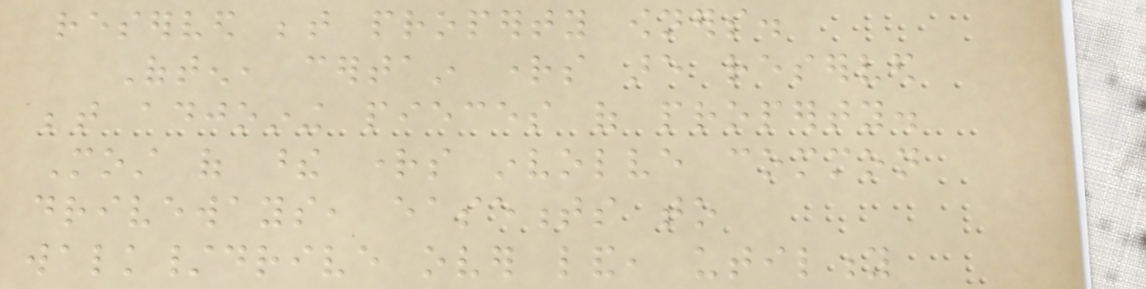reserved between property owners.
Often, certain rights are reserved
between adjoining pieces of property.
Most of these rights involve common
driveways, easements to
walk/drive over land, utility
